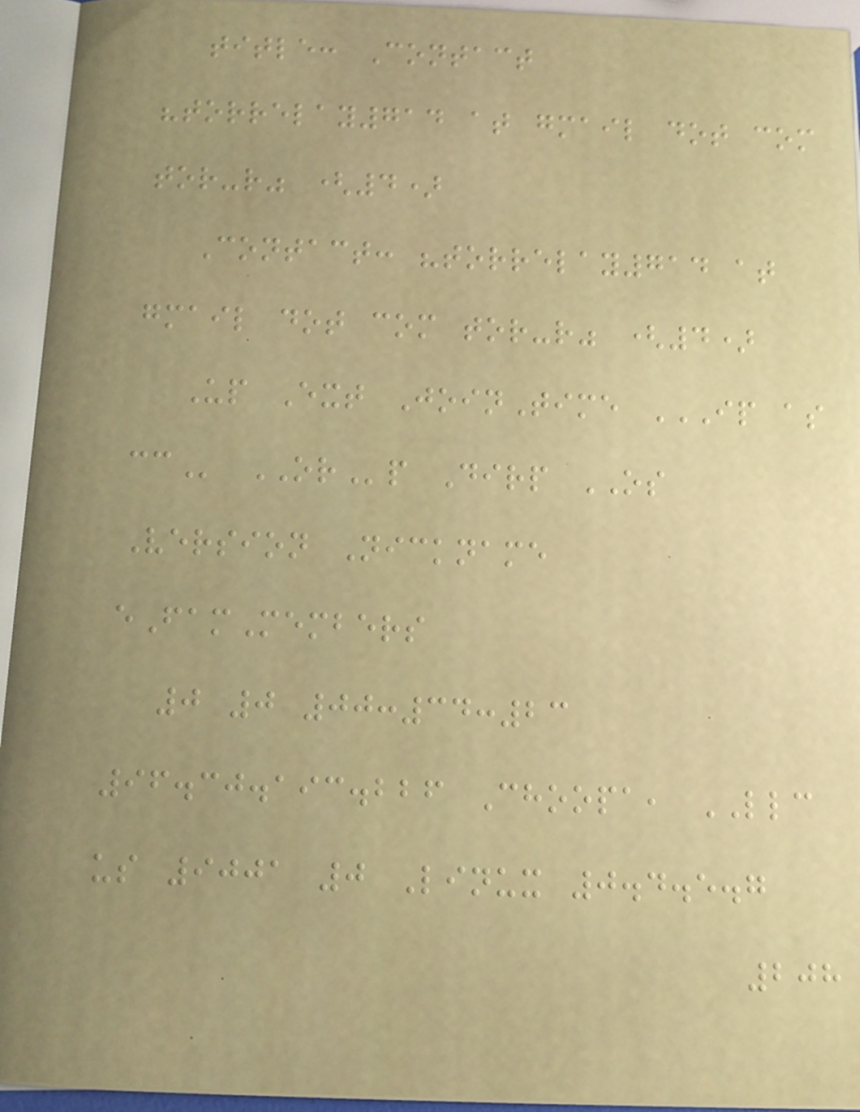title: Contact
"torrelay714 at gmail dot com
tor-r" (4)
Contact: "torrelay714 at
gmail dot com tor-r" (4)
Up Ext JoinTime IP AS
CC ORp Dirp OS
Version Nickname
eFamMembers
0 0 00:34:23
96.30.193.226 Choopa, LLC
us 9001 0 Linux 0.4.5.7
208
